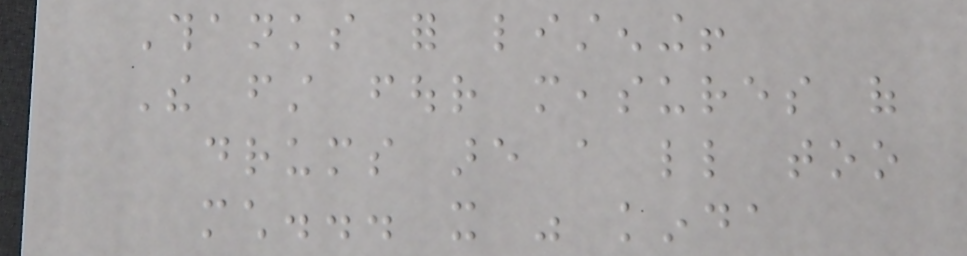Thanks for listening!
The first four measures of
drums are a little too
much... it was kinda
